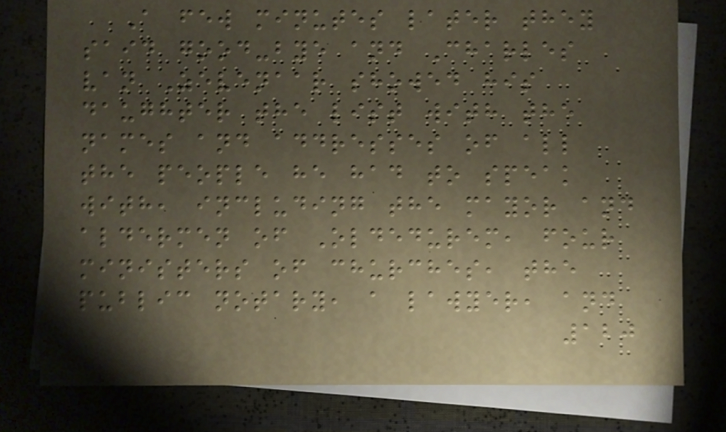A few minutes later they
said good-bye and Charles
van Zevenaar showed his
daughter the list with the
names and addresses of all
the people he had to speak
with, including the mayor and
aldermen of Oldedurem, four
ministers of churches, the
public notary, a lawyer, and
120
